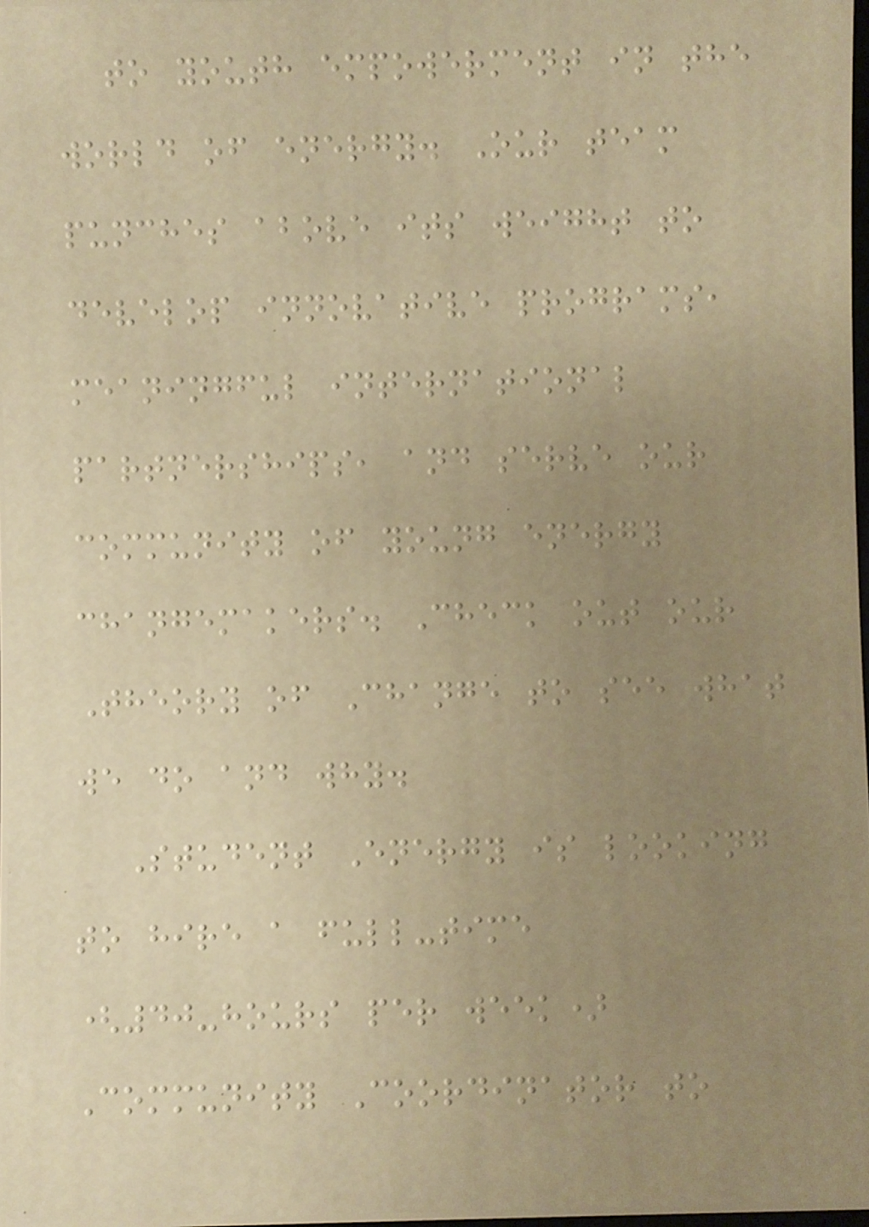to youth empowerment in the
world of energy. Our team
punches above its weight to
develop innovative programs,
meaningful international
partnerships, and serve our
community of young energy
changemakers. Check out our
Theory of Change to see what
we do and why.
Student Energy is looking
to hire a full-time
(40-hours per week)
Community Coordinator to
